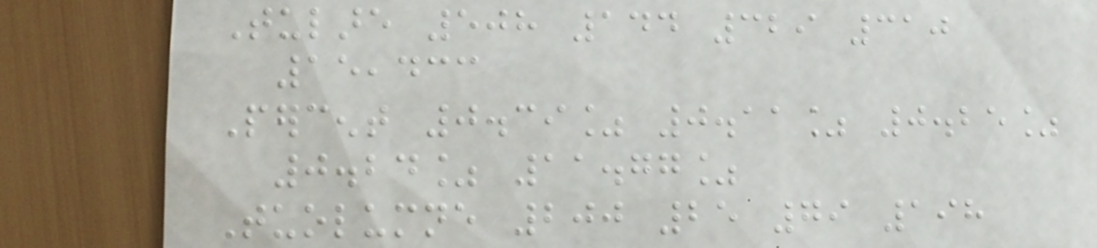Tulare 508 144 329 310
15,433
Percent 0.39% 0.11% 0.25%
0.24% 11.77%
Tuolumne 200 25 79 198
